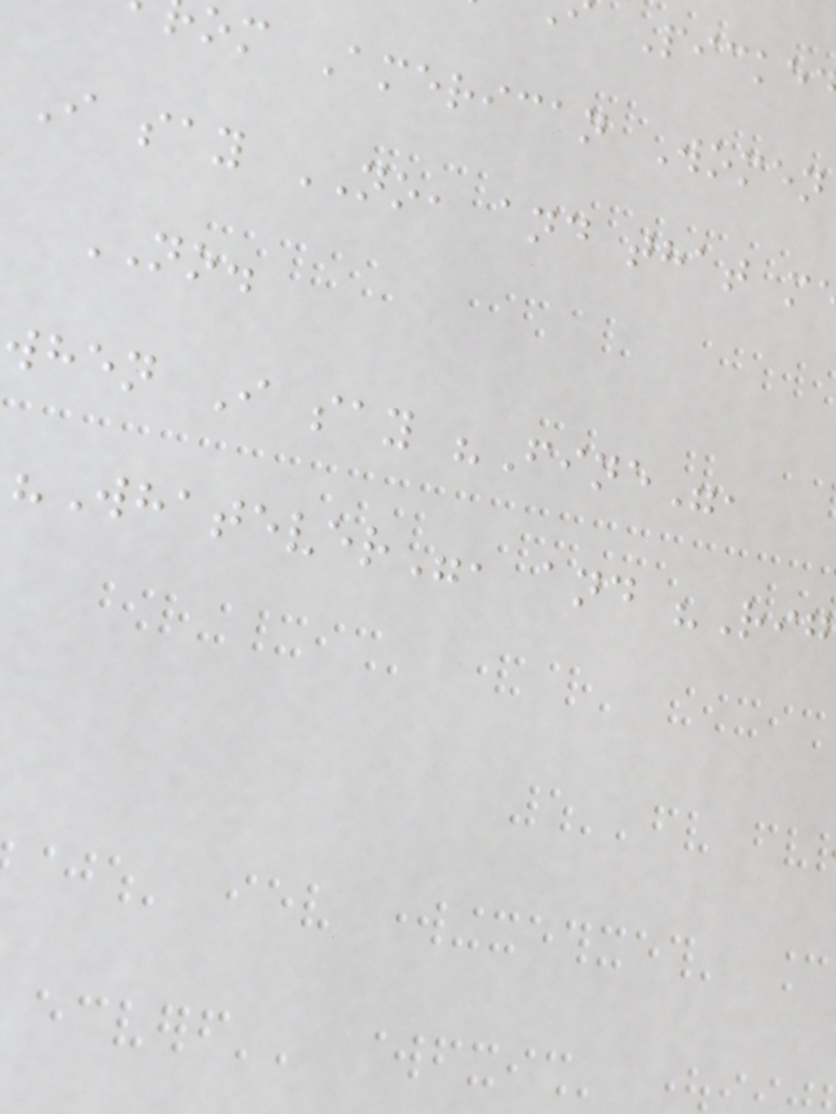om American Women
I say NO, and that m
NO.
when I say "Fine",
"Whatever", and "Rig
